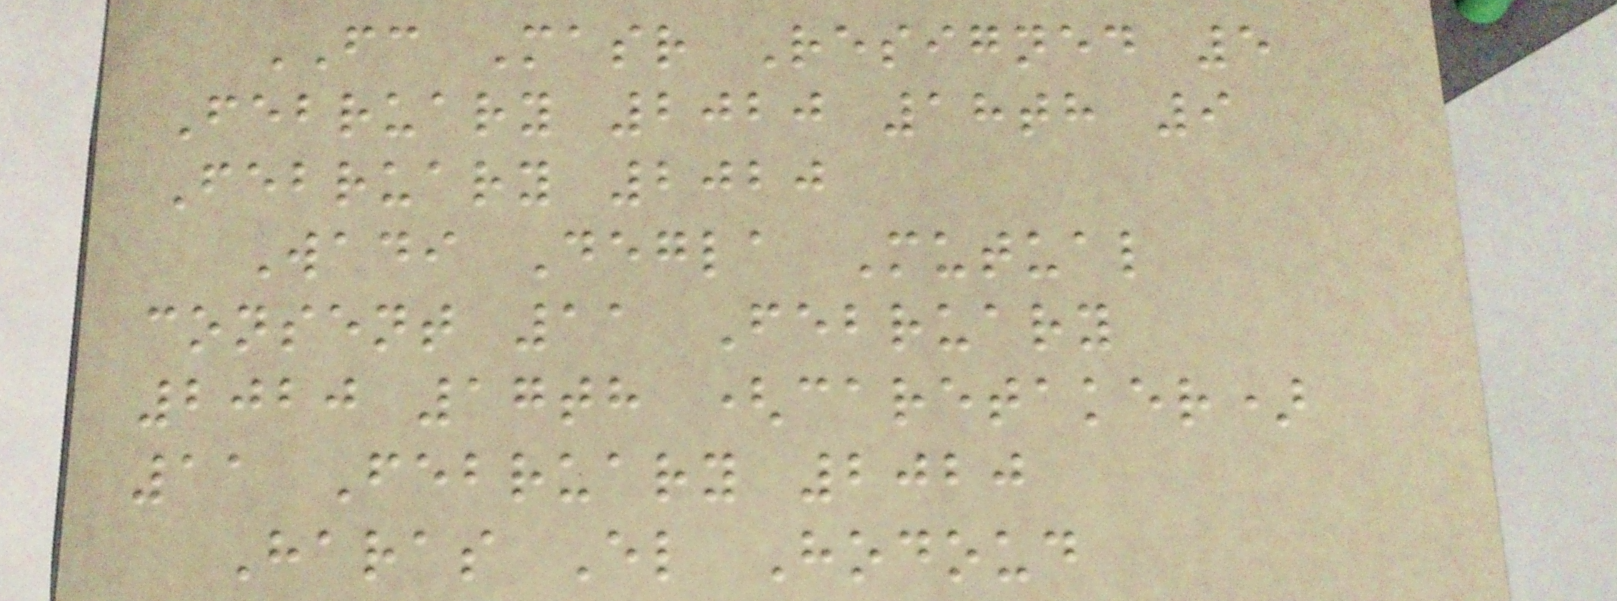FC Masr Resigned 5
February 2020 18th 9
February 2020
Wadi Degla Mutual
consent 11 February
2020 17th (caretaker)
11 February 2020
Haras El Hodoud
